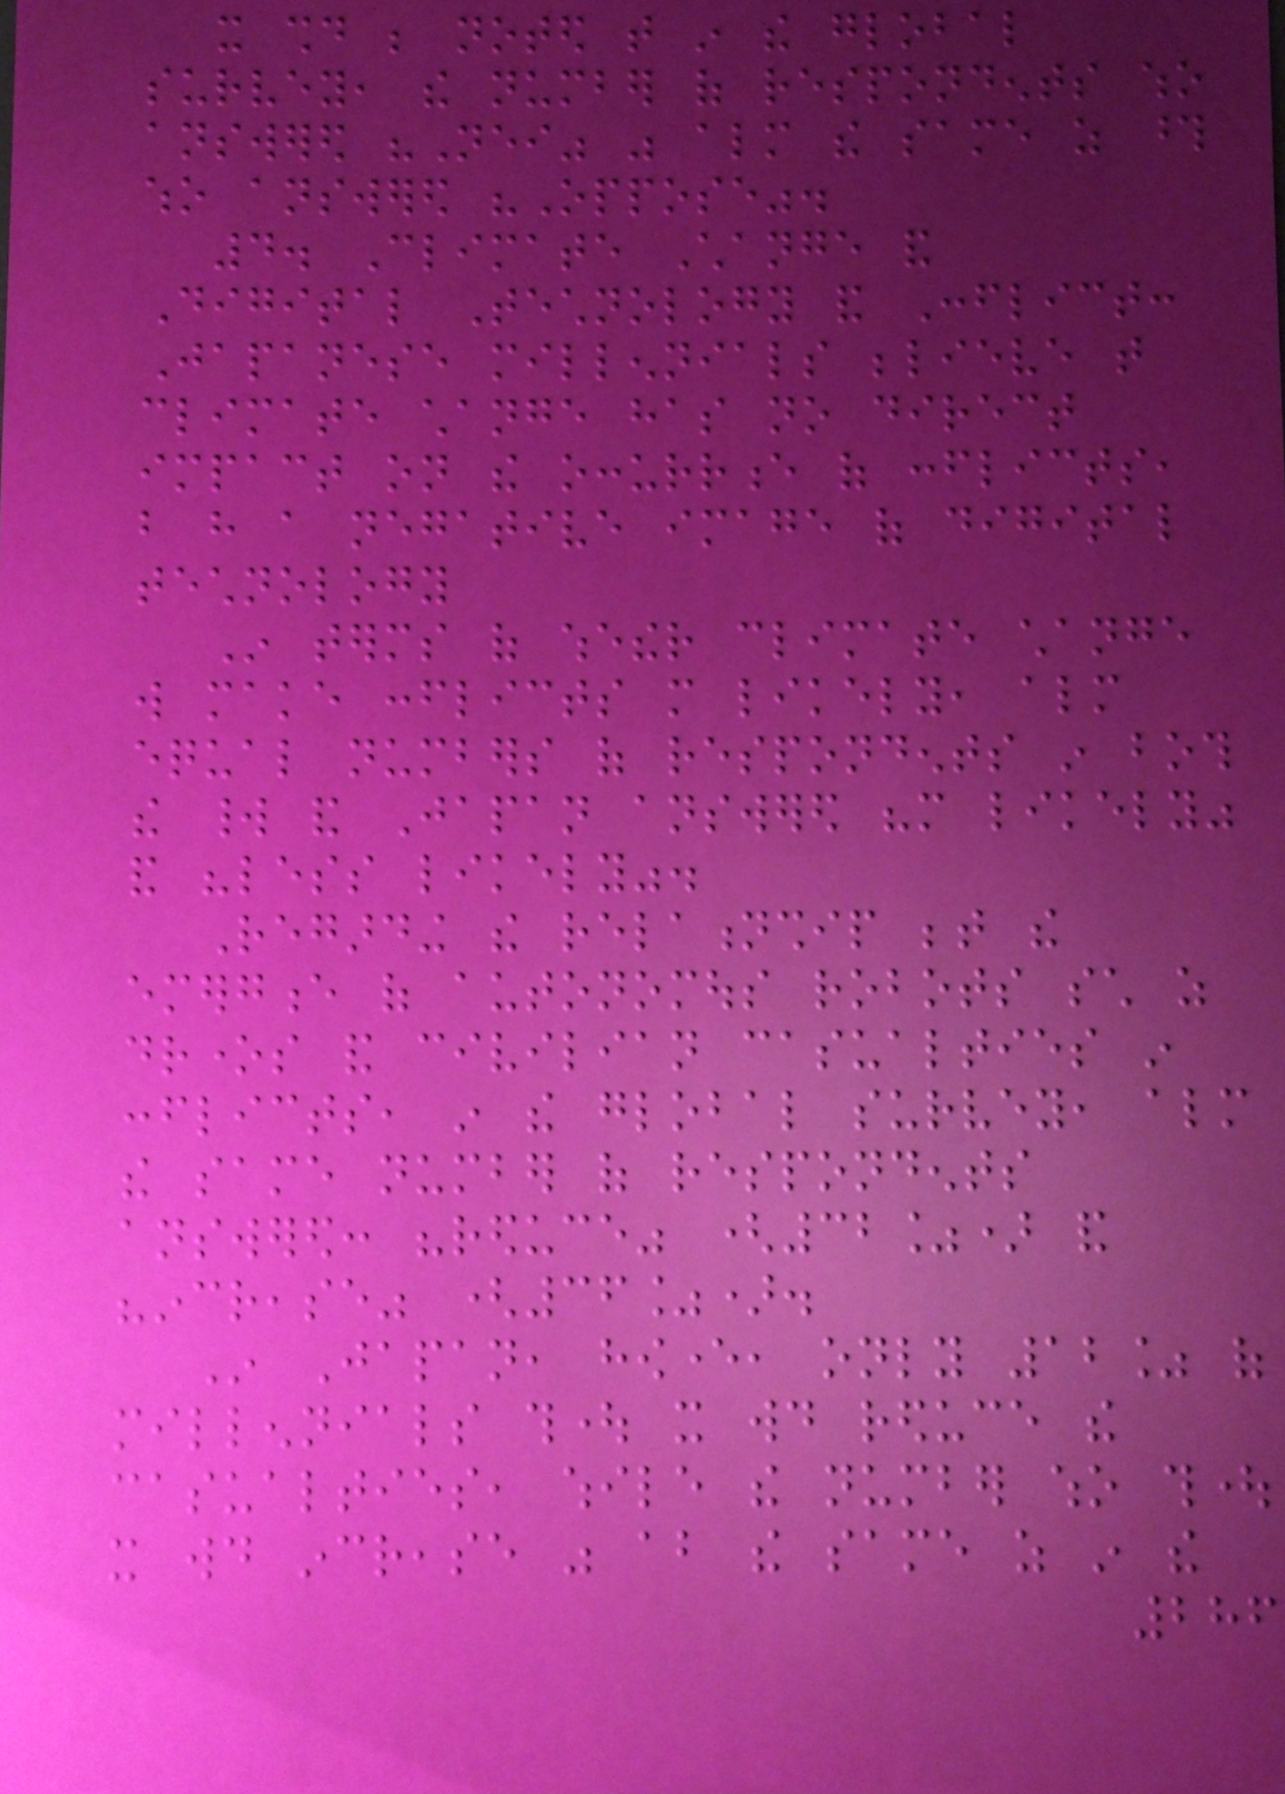it should be noted that in the global
survey, the number of respondents who
answered "Neither" was almost the same as those
who answered "Oppose".
4. Climate Change and
Digital Technology and Conflict:
Japanese millennials believe that
climate change has no direct
impact on the occurrence of conflicts,
but have a negative image of digital
technology
In terms of whether climate change
will make conflicts more likely, almost
equal numbers of respondents in both
the world and Japan answered "more likely"
and "less likely".
Regarding the relationship between the
emergence of autonomous robots such as
drones and civilian casualties in
conflicts, in the global survey, almost
the same number of respondents
answered: "reduce" (32%) and
"increase" (36%).
In Japan, however, only 12% of
millennials thought it would reduce the
casualties, while the number who thought
it would increase was about the same as in the
286
